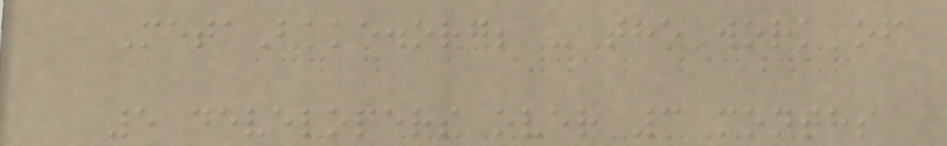MetaBake.org; - the work of
5 developers over 3 months
